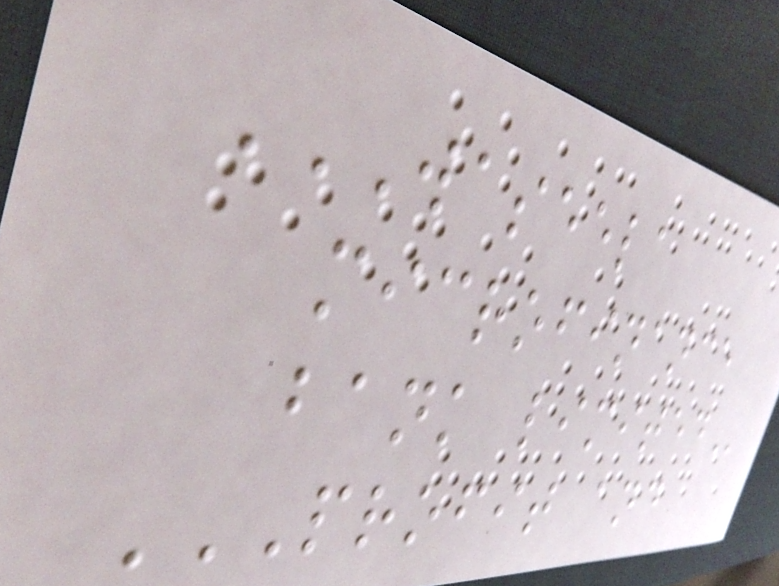WASEELA
MICROFINANCE
BANK LIMITED
PROFIT AND
